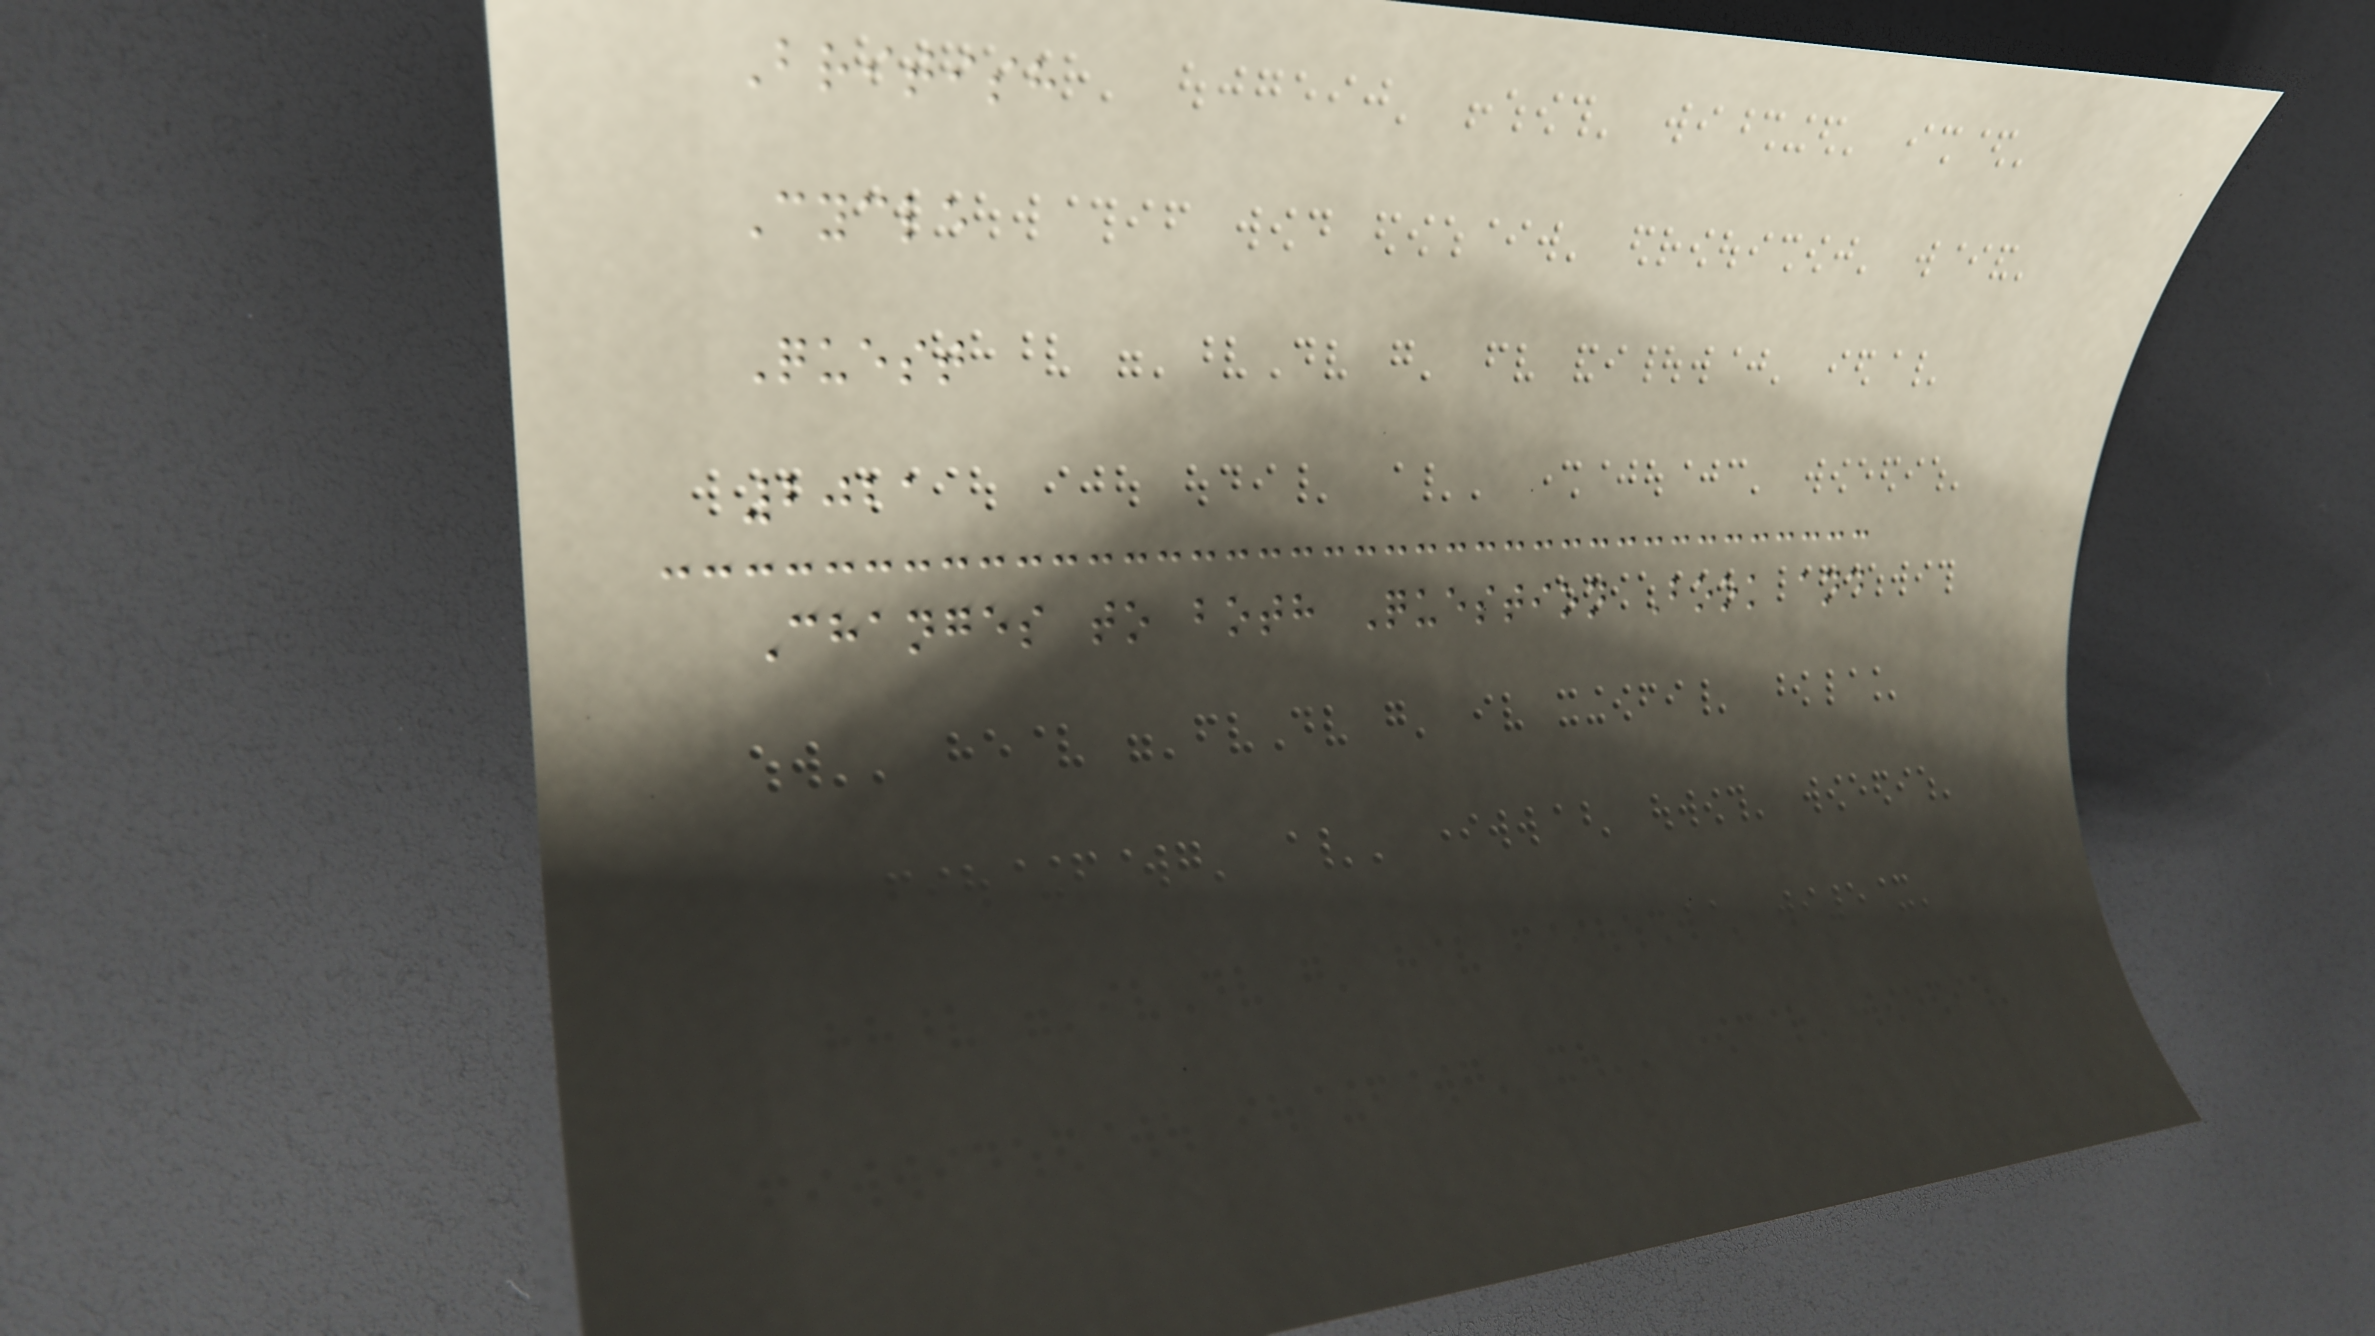British
Cycle
Quest
2021
Changes to both Question Book and
